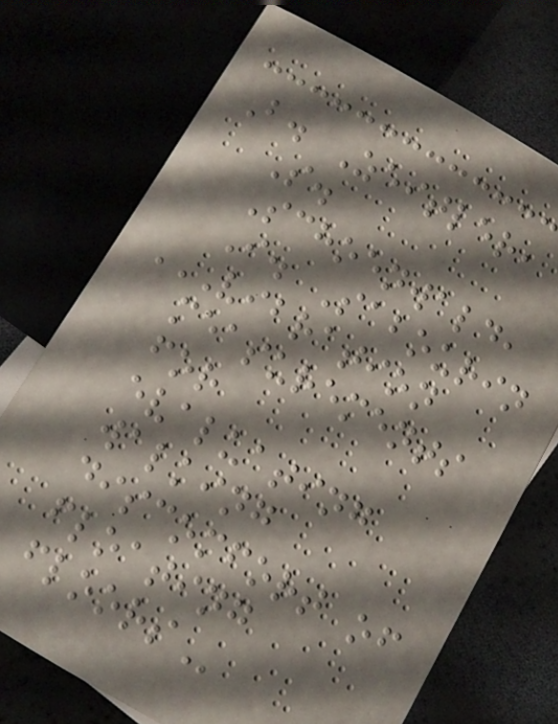B. Zeitler,
S.
Schoenwald,
I. Sabourin
VIBRATION
MEASUREMENTS
FOR
EVALUATING
WALKING
DISCOMFORT OF
FLOATING
FLOORS
